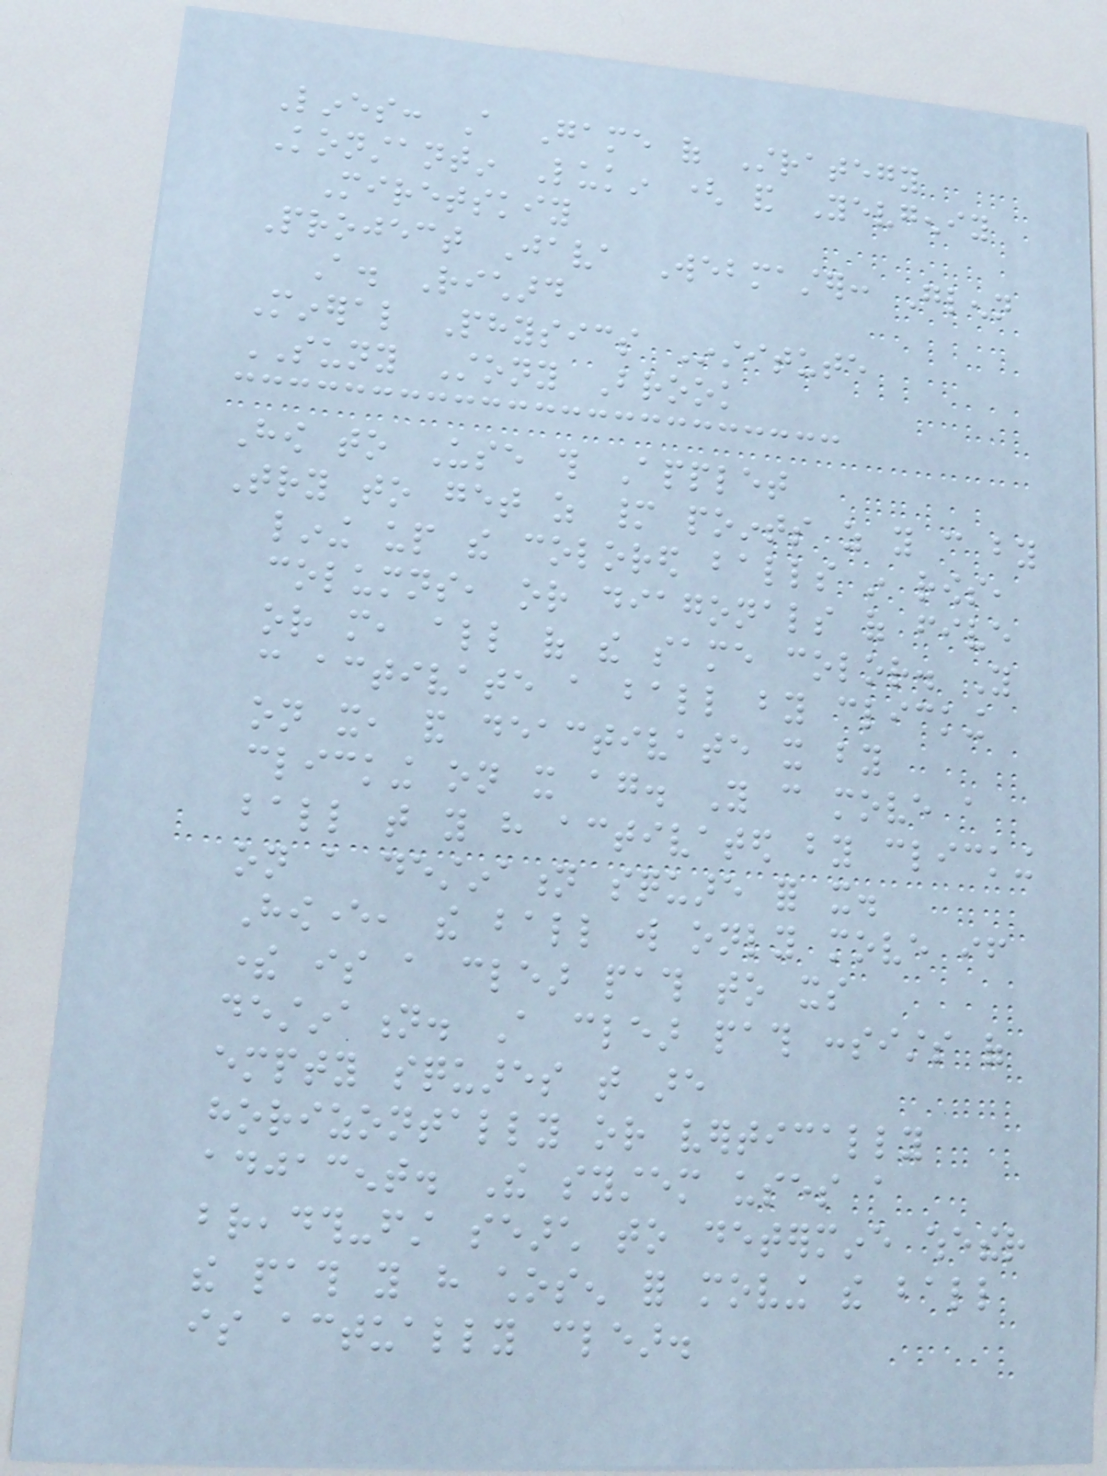Lines: A Game of Strategy
Konstantin Lukin ( and Yevgeniy
Miretskiy
Project Java Webmaster: Glenn
A. Richard
Mineral Physics Institute
SUNY Stony Brook
How to Use this Applet
Try to get as many points as you can by
lining up the colored balls in rows,
columns, or diagonals of five
or more, all of the same color. You
can activate a ball by clicking
on it, and deactivate it by
clicking on it again. You can move a
ball that you have activated by clicking
on a destination square for it.
However, the ball will only move if
there is a clear path to its
destination. A clear path consists of
empty squares that are
horizontally or vertically
adjacent. The system uses a
breadth-first search to determine whether
the path you have chosen for moving the ball
is actually clear.
